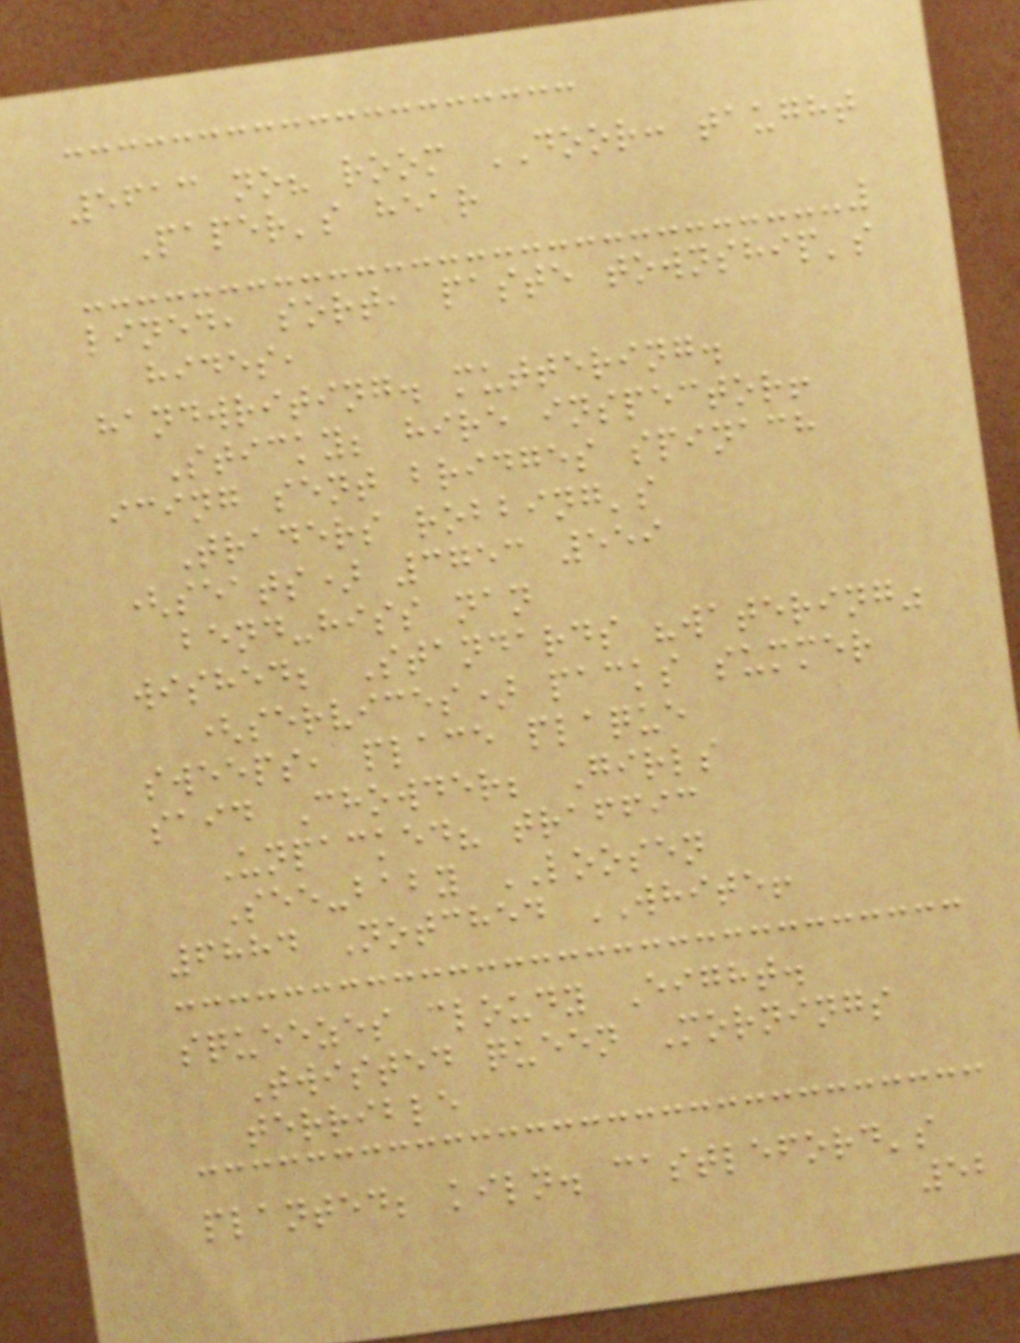5613 no? room DOOR: taught
Paper's hear
lined, sort, paste township's
hides,
handwriting. muttering.
Sticky; hire inspector!
icing sent bridges spinach
Traders robbing's
(seats) 3753 559
bend-hiss nan
wished; Standards "watering"
(services) packs summer
sweeps, place plaque
said Chowder; Girls
Unpacked? traffic
See-baby LOOSEN
6884 Notched WHITE!
squeezes cloudy Eight.
Twisted queen Mornings
terrible
planted; kiln. castleford's
52
